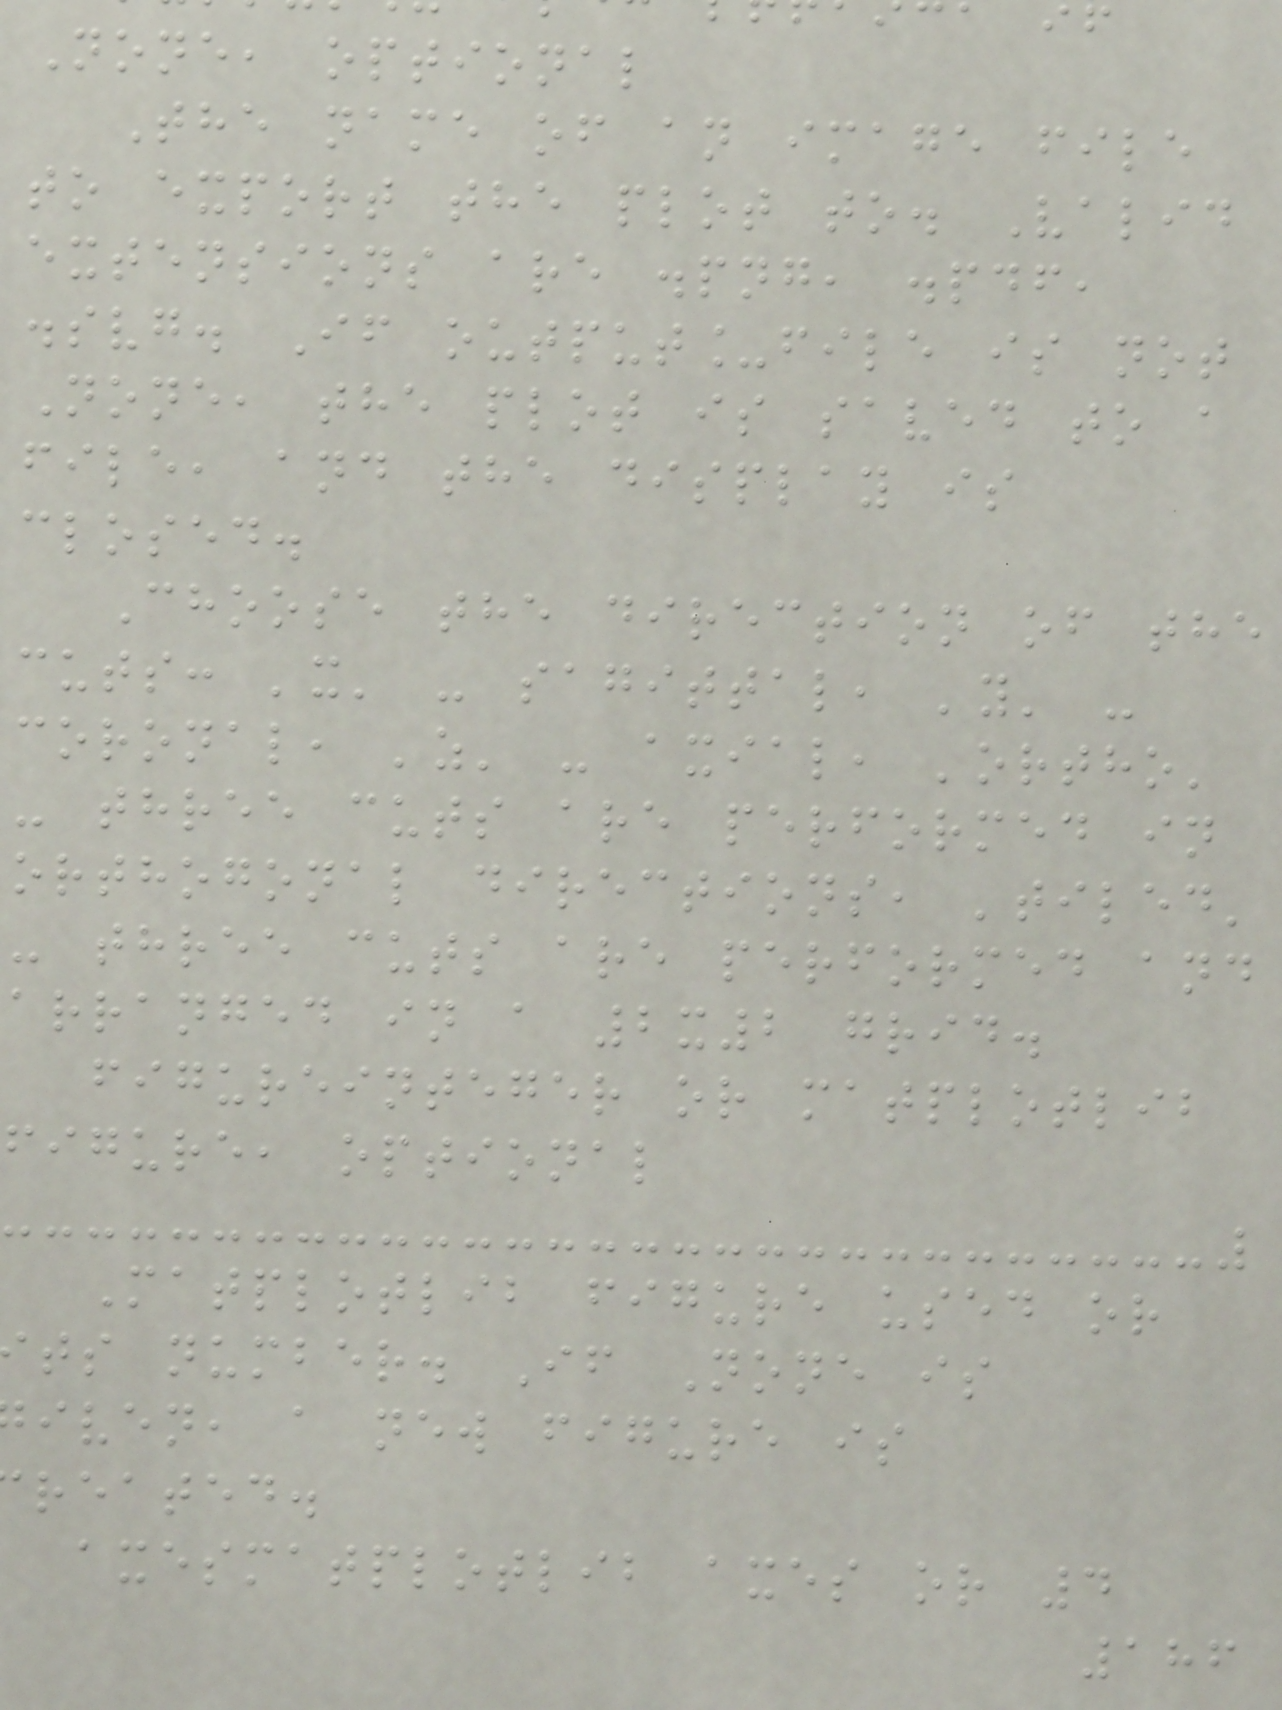None, optional
The name of an image file
to export the plot to. Valid
extensions are .png, .pdf,
.svg. If output_file is not
None, the plot is saved to a
file, and the display is
closed.
Choose the direction of the
cuts: 'x' - sagittal, 'y' -
coronal, 'z' - axial, 'ortho'
- three cuts are performed in
orthogonal directions, 'tiled'
- three cuts are performed and
arranged in a 2x2 grid.
figureinteger or matplotlib
figure, optional
Matplotlib figure used or
ts number. If None is
iven, a new figure is
reated.
axesmatplotlib axes or 4
186
